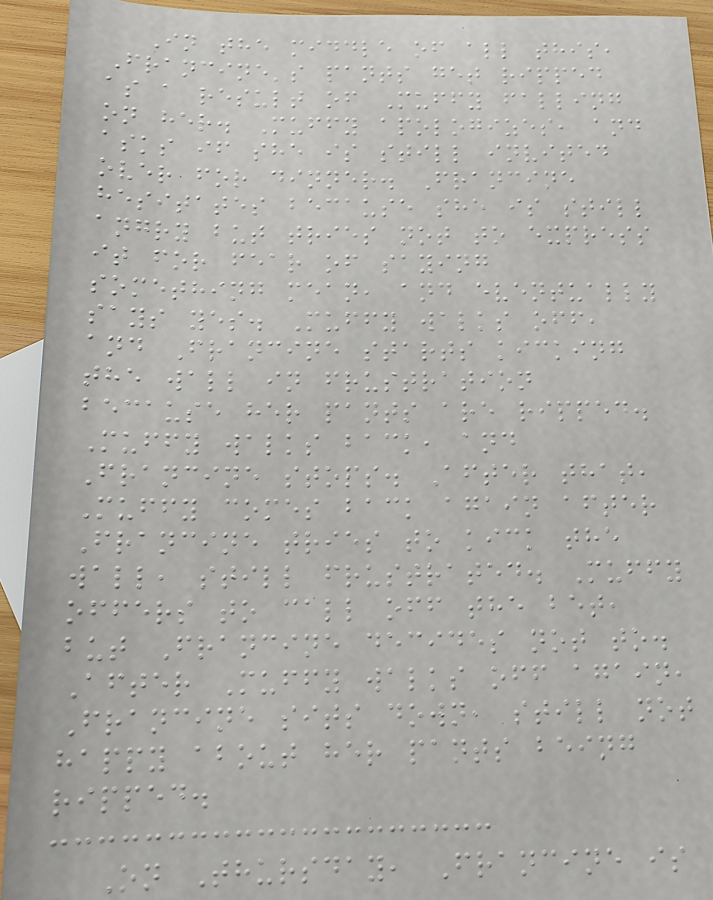In the middle of all this,
Francine's pants get ripped
as a result of Muffy falling
on her. Muffy apologizes, and
asks if she is still invited
over for dinner. Francine
hesitates because she is still
angry but tries not to express
it for fear of saying
something mean, and eventually
says yes. Muffy walks off,
and Francine starts kicking
the wall in frustration
because her pants are ripped.
Muffy walks back, and
Francine stops. After that,
Muffy comes back again after
Francine tries to kick the
wall, still frustrated. Muffy
offers to call off the bet,
but Francine decides not to.
After Muffy walks off again,
Francine sits down, still not
happy about her pants being
ripped.
On Thursday, Francine is
